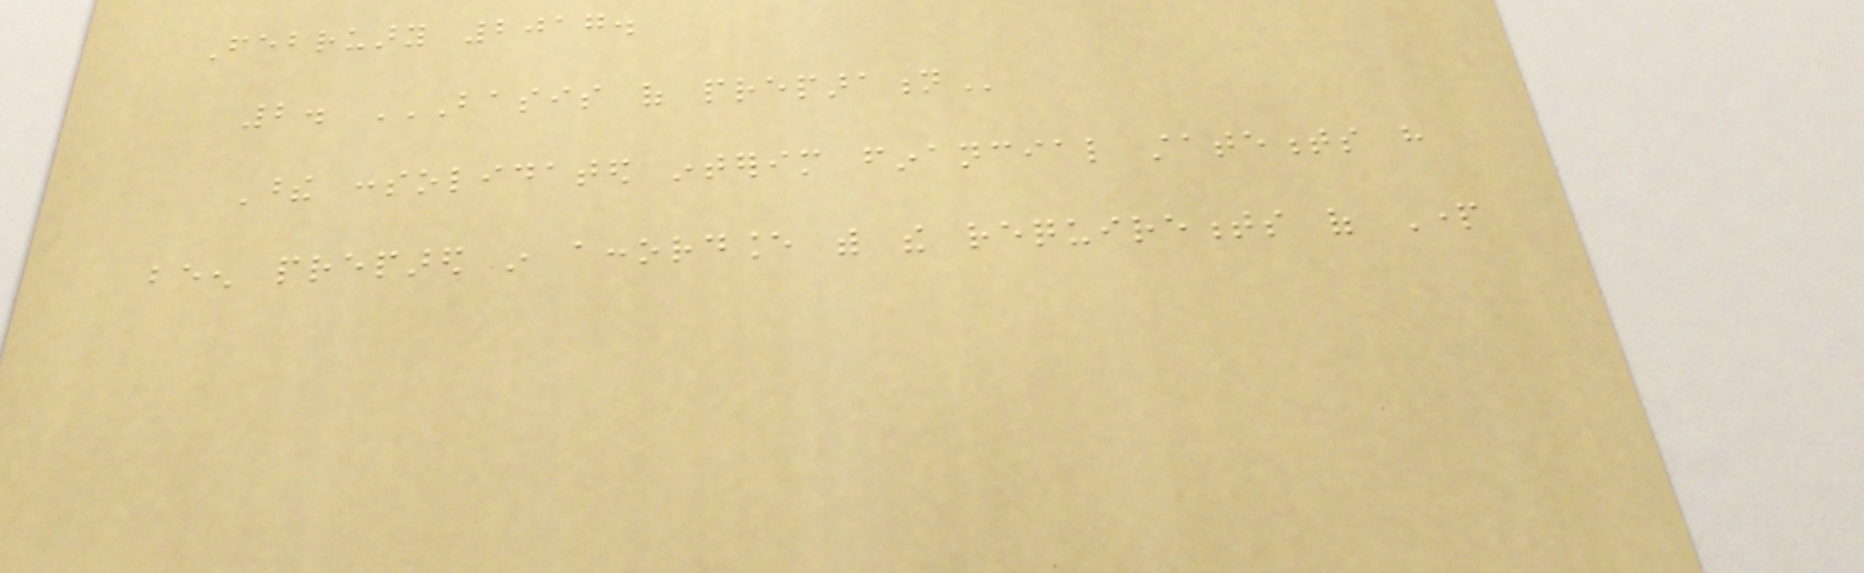February 2017.
2. BASIS OF PREPARATION
These consolidated interim financial statements have
been prepared in accordance with the requirements of Part
